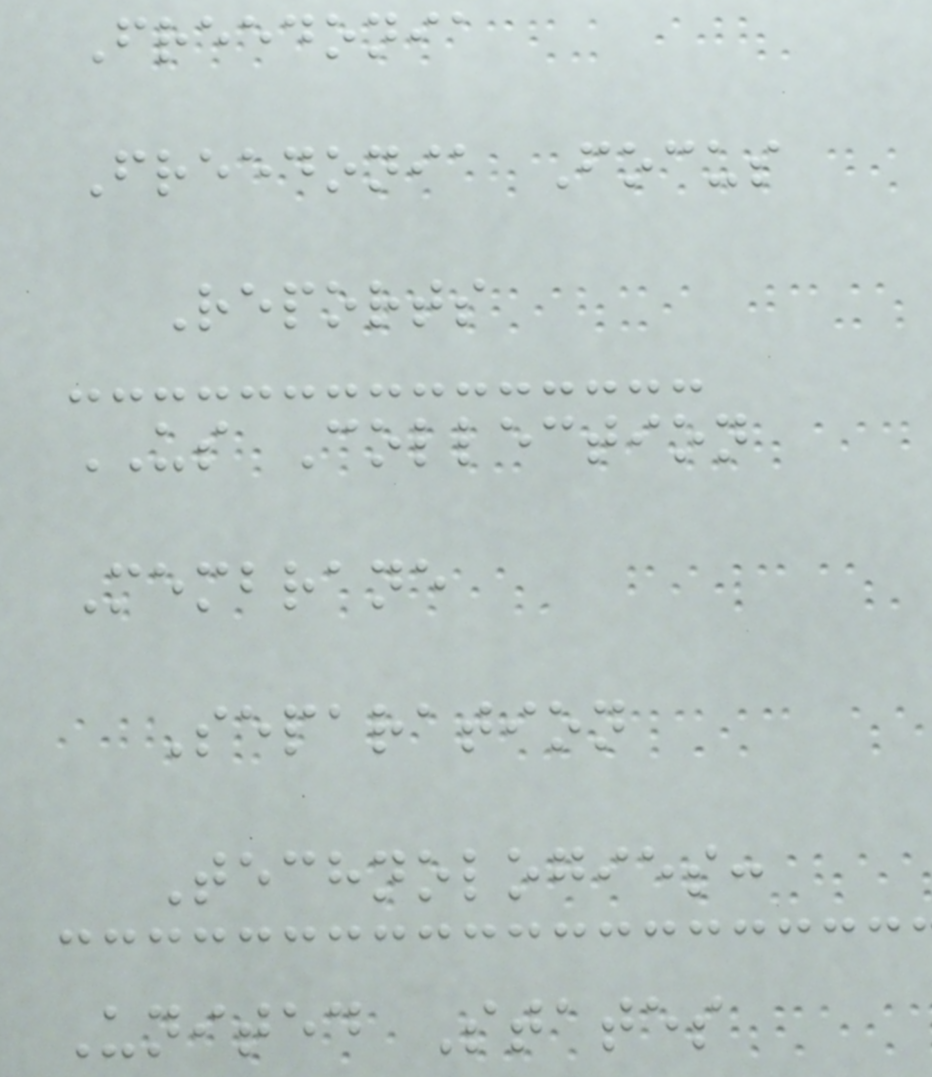Freedonia
Freedonia Focus
Reports
US Collection
Membrane
Separation
Technologies:
United States
